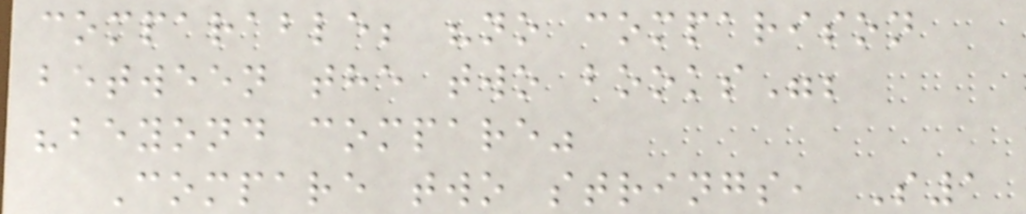comparable; "no comparison
between the two books";
"beyond compare"
Compare two strings, S1
